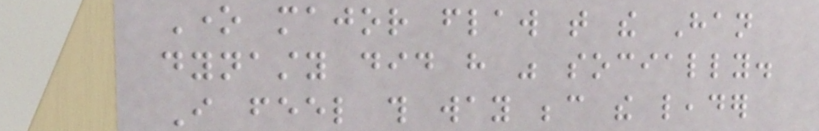One major flaw that the Han
dynasty did have was socially.
I feel this way because the leader
